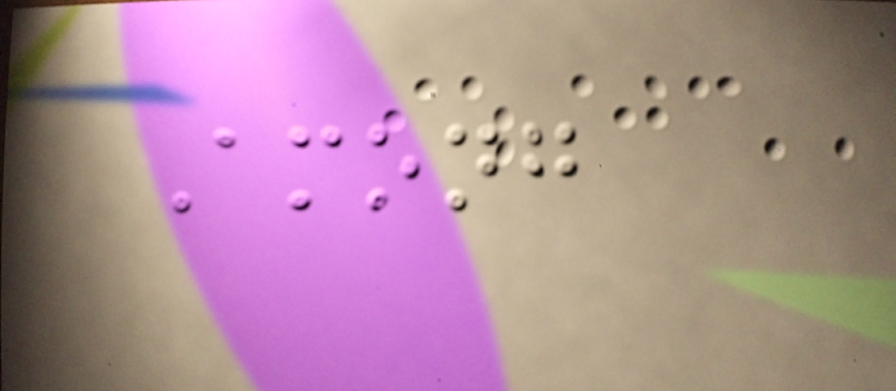Among
